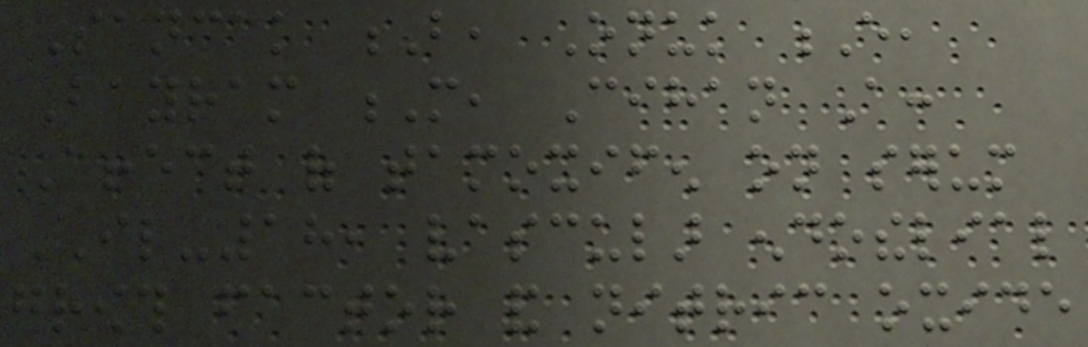Sancak B, Onuk E,
Bayram M, Cihan A:
Effect of tamoxifen on serum
IL-18, vascular endothelial
growth factor and nitric oxide
